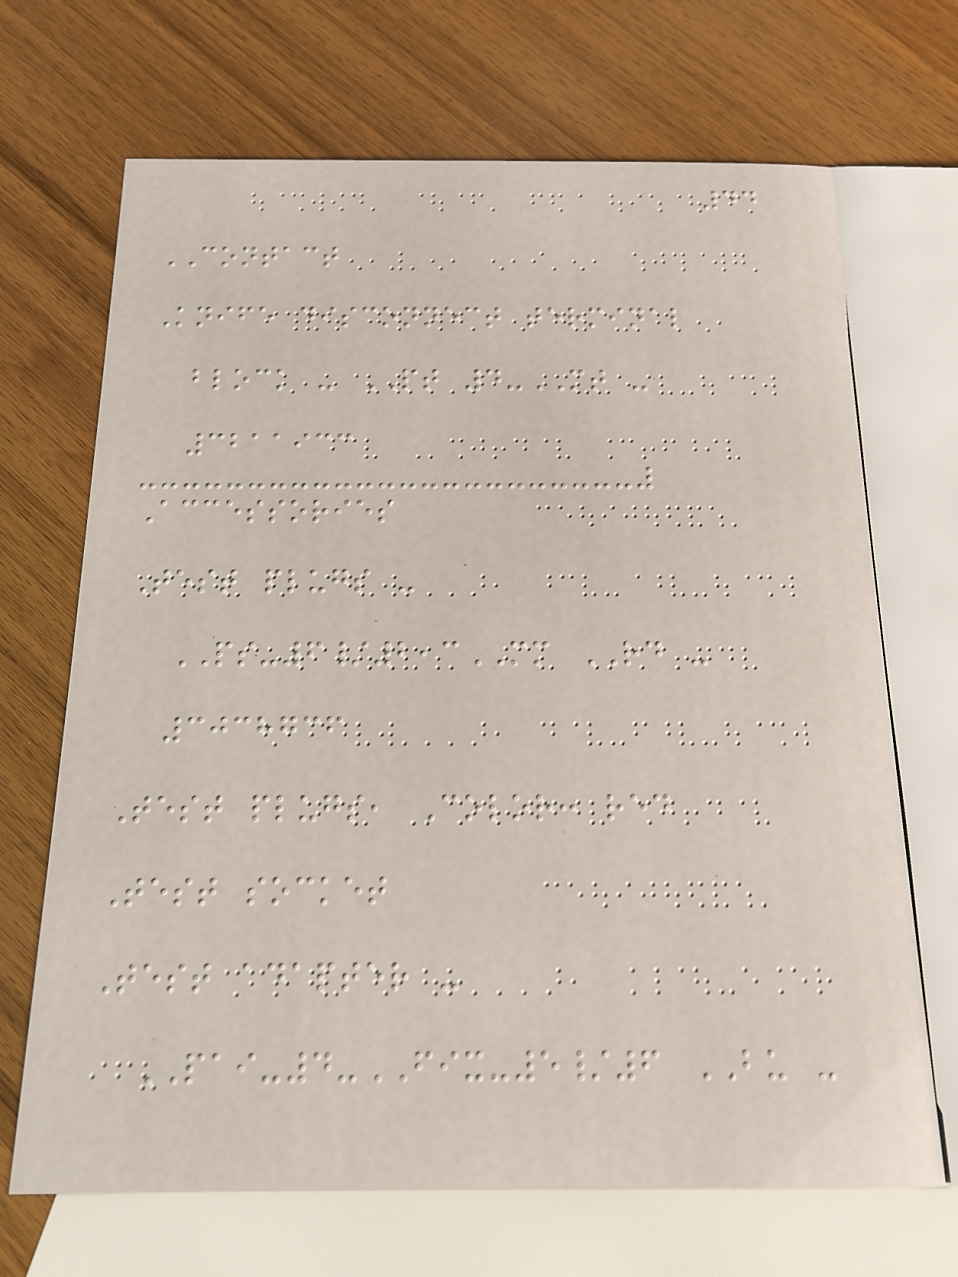44
CONTACT
Knife disconnect terminal
block - PT 4-MT -
3211933
Accessories
Test plugs -
PS-6/2,3MM RD -
3038736
Test plugs, Color: red
Test socket
Test adapter -
PAI-4-FIX-5/6 BU -
